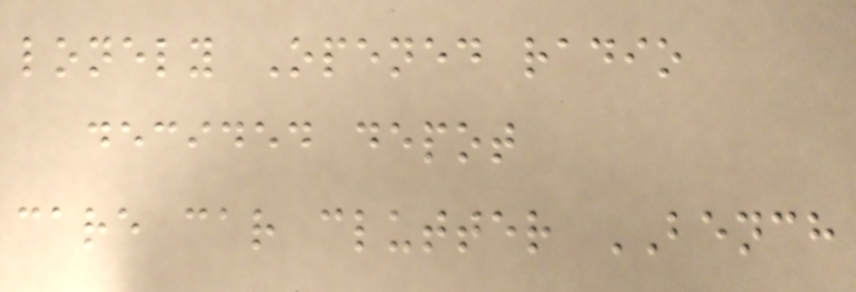lonely Opened radio
decided depot
care car clutter BENCH
